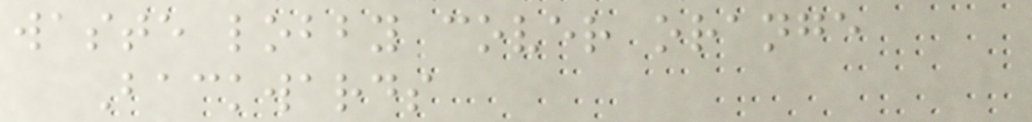waste lobby cover orange
Backwards
